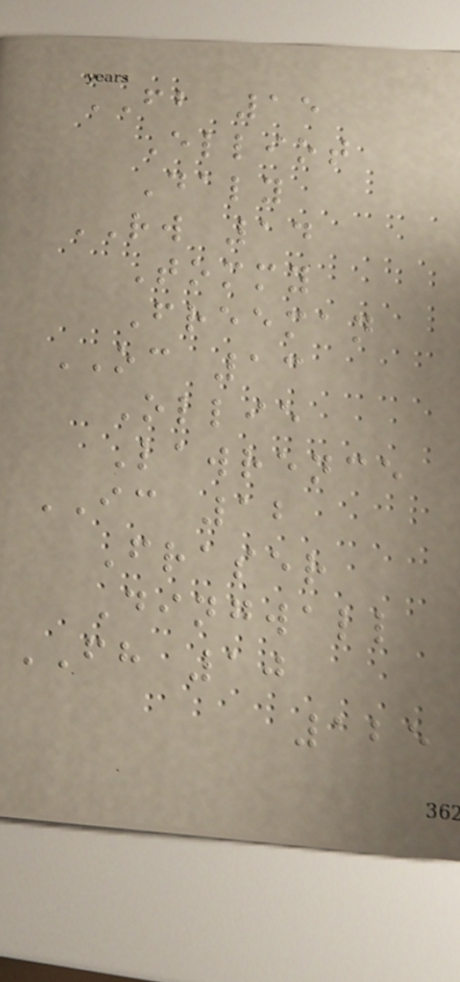FB 15
Elliot
Daly
RW 14
Tommy
Freeman
OC 13
Ollie
Lawrence
IC 12
Fraser
Dingwall
FH 10
125
